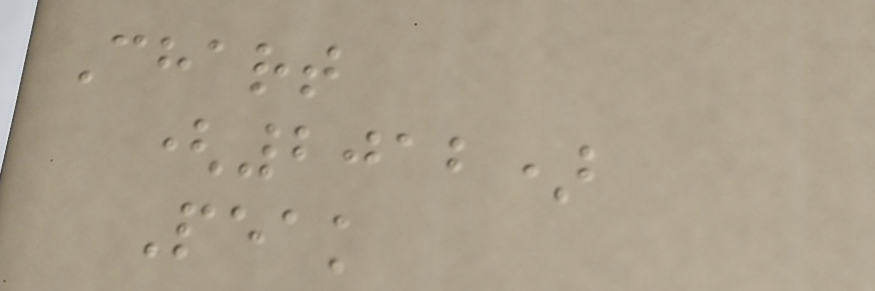Chart
(2012)
Peak
